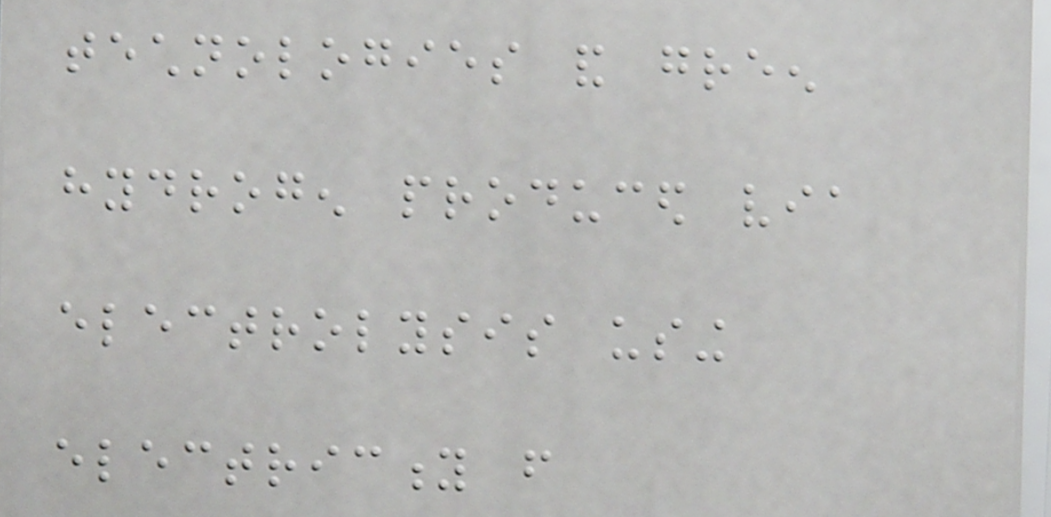technologies and green
hydrogen produced via
electrolysis using
electricity from
